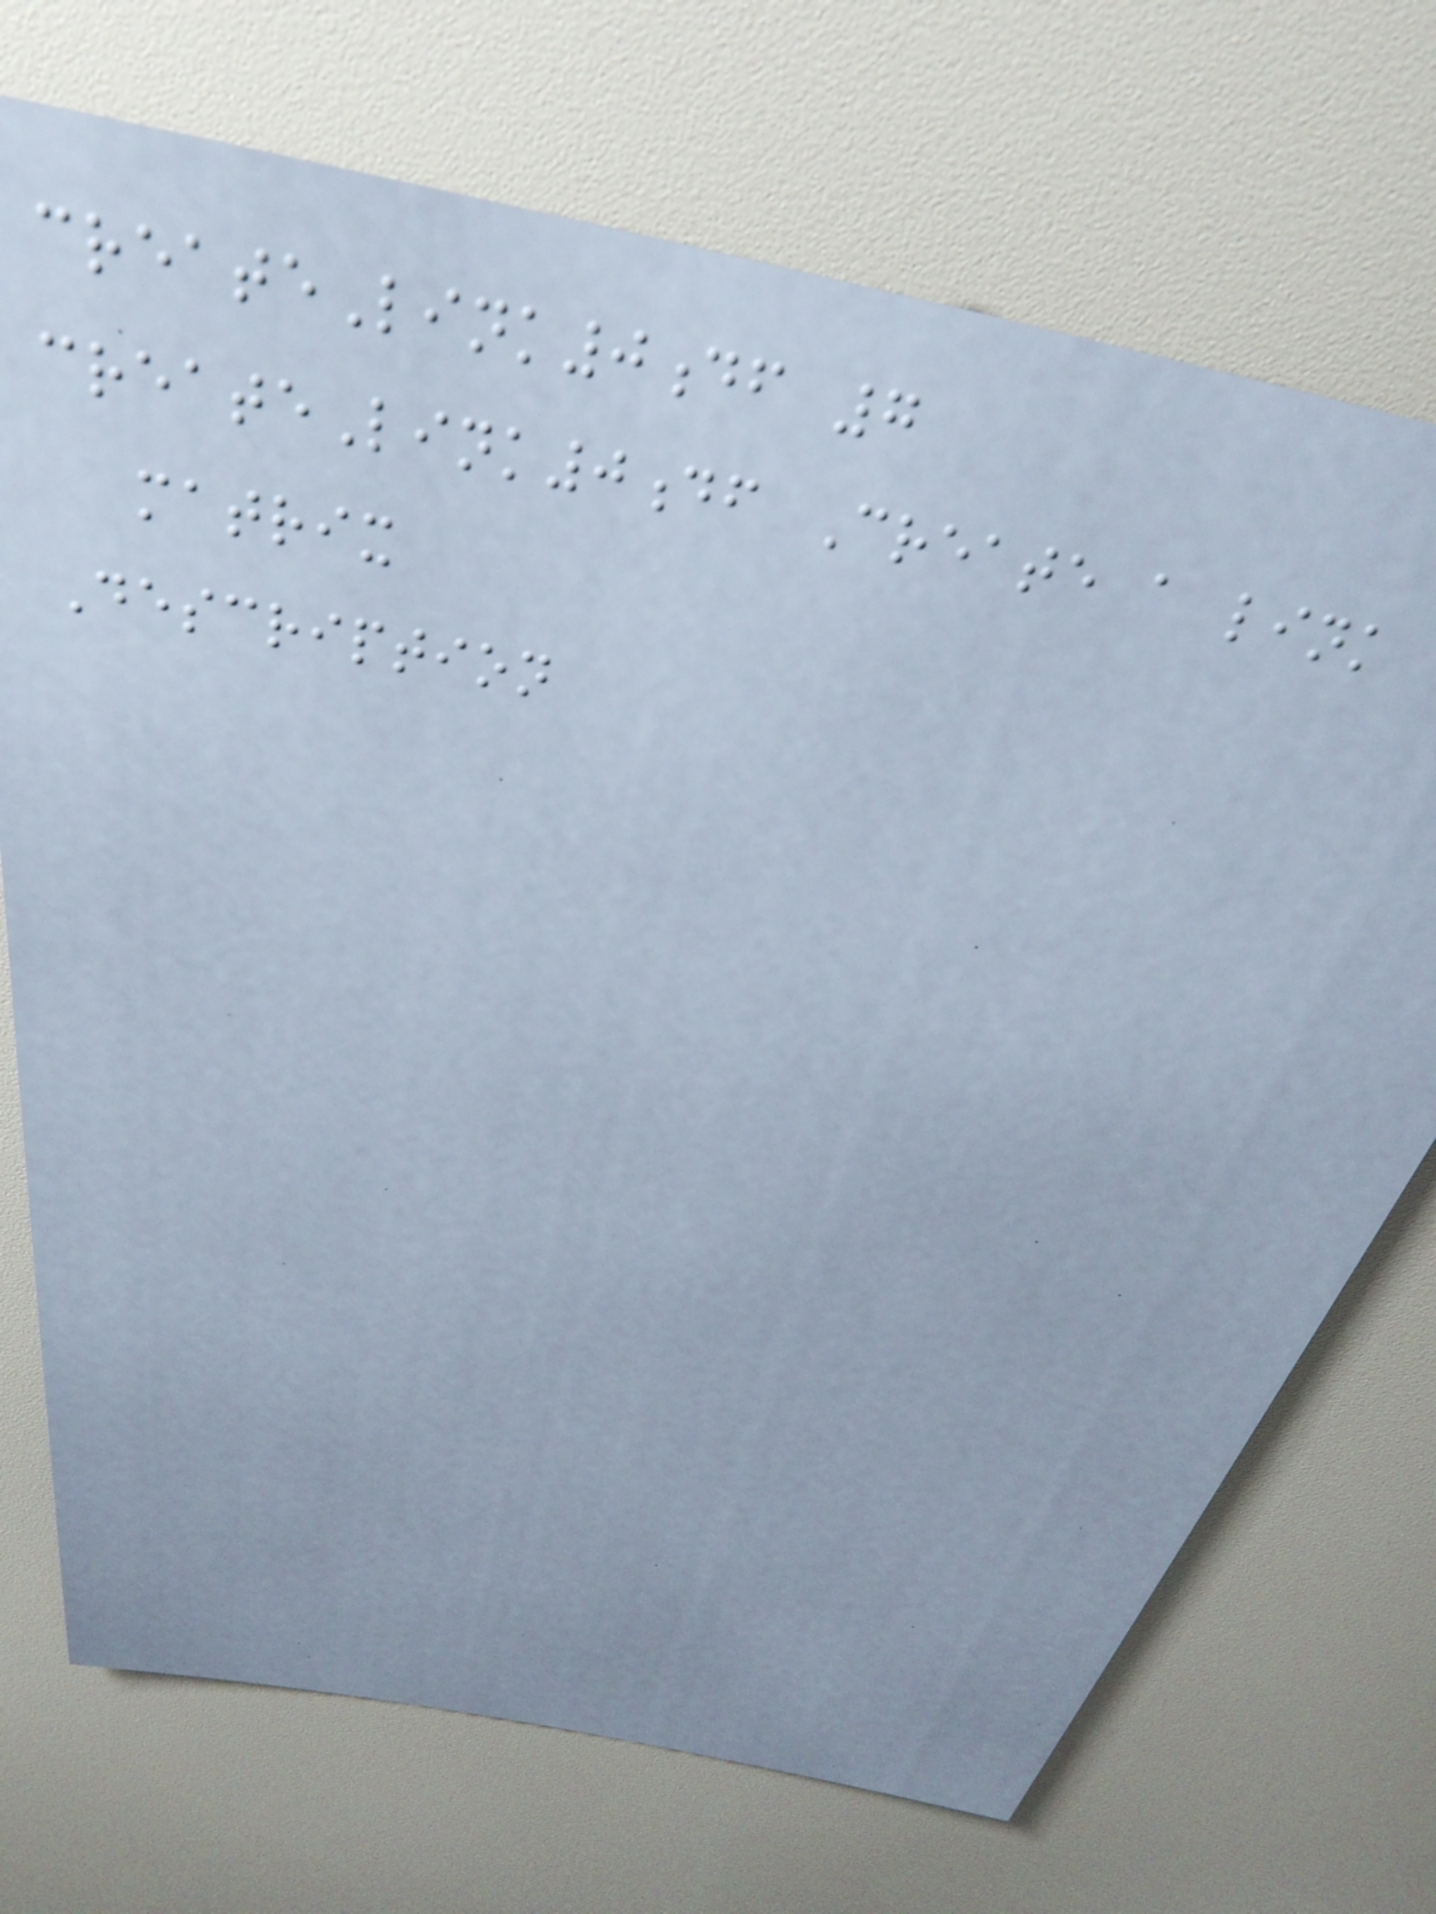createLink0df 7
createLink0df Create a link
matrix
Description
